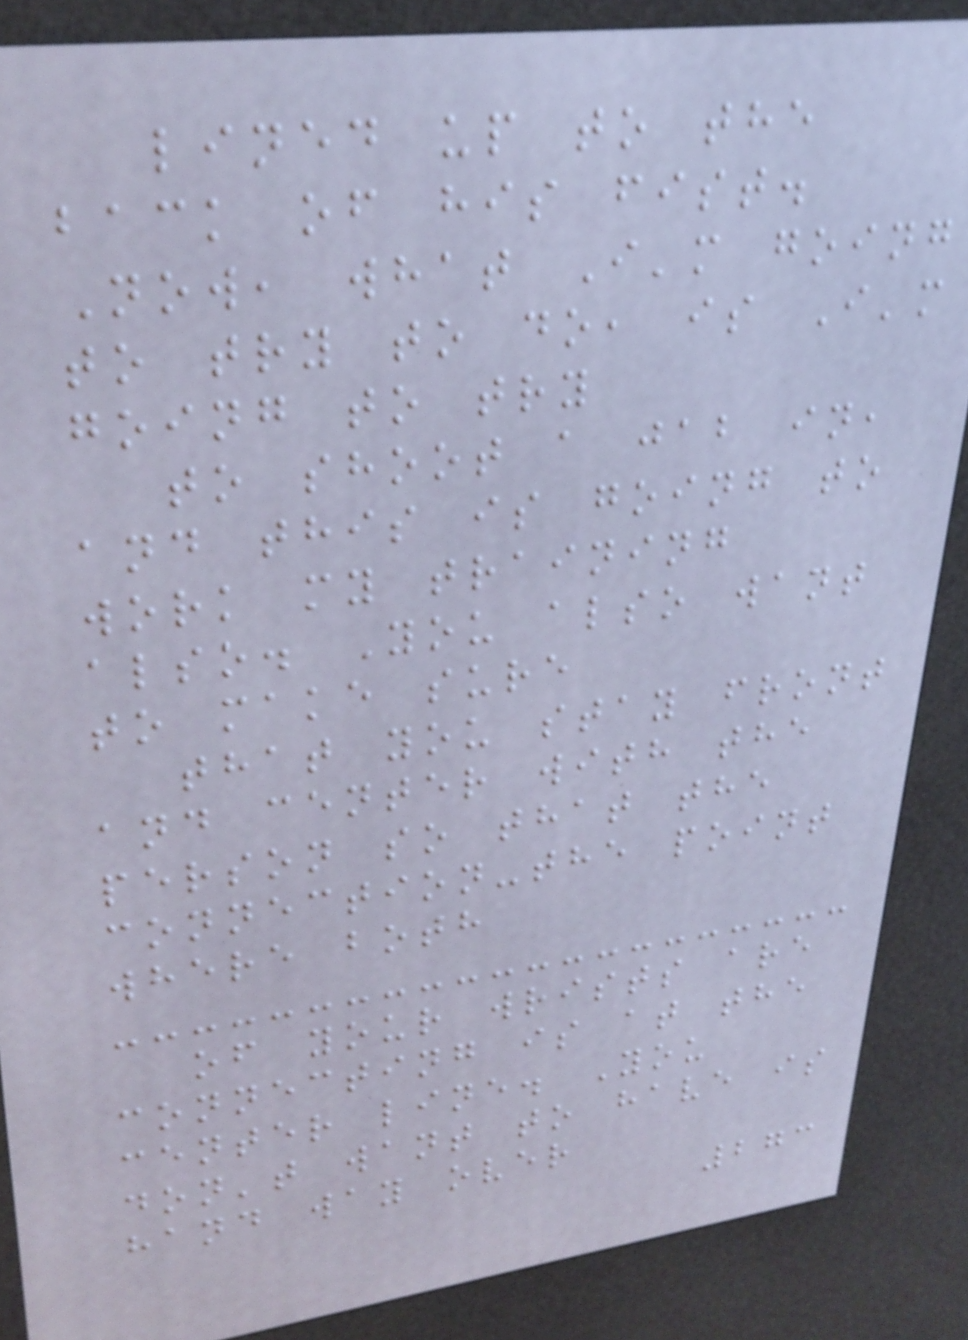lined up to the
back of his fist.
Now, what I'm going
to try to do, is I'm
going to try
to shoot a jab in,
and this is going to
work my training
also. You also want
to make sure
that you stay front
and center with the
person so that the
connection-the point
where both
of your wrists are
connecting is at the
center line. You
don't want to have is
hand way over
273
